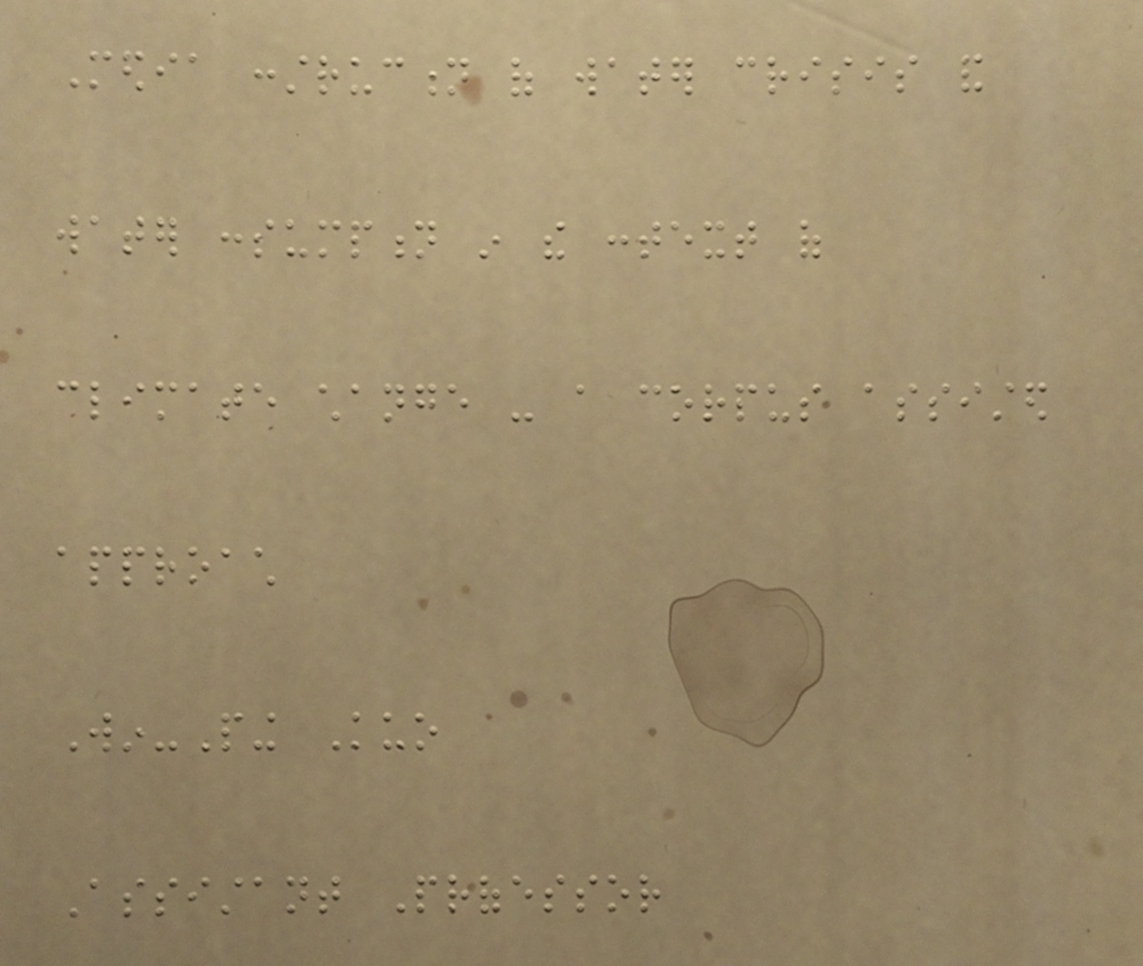Media construction of water crisis and
water consumption in the context of
climate change - a corpus assisted
approach
Win-Ping Kuo
Assistant Professor
